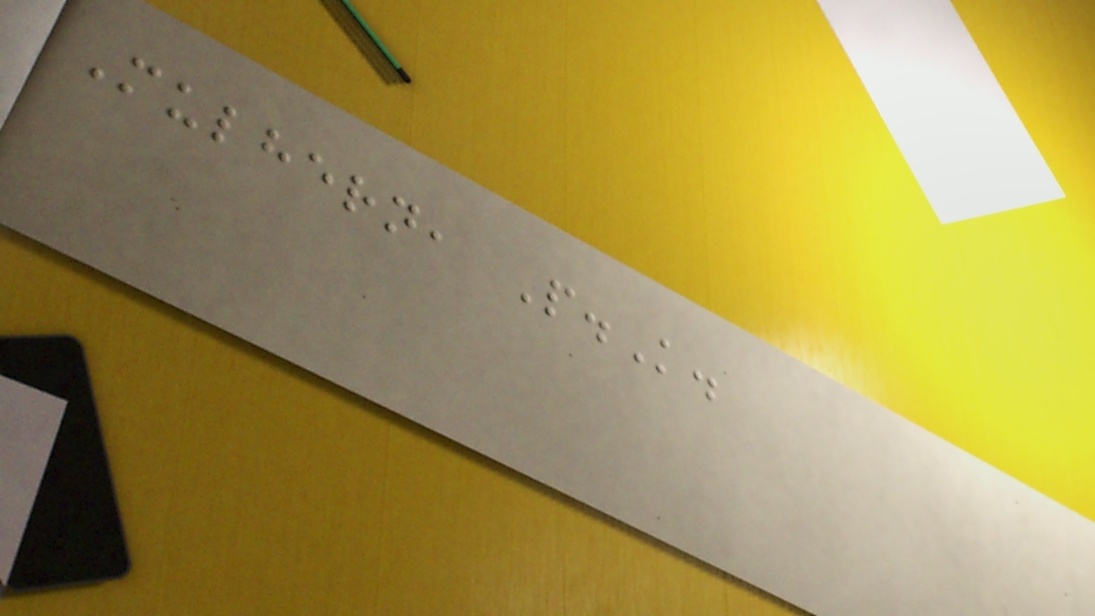Mulhern, P.K.
